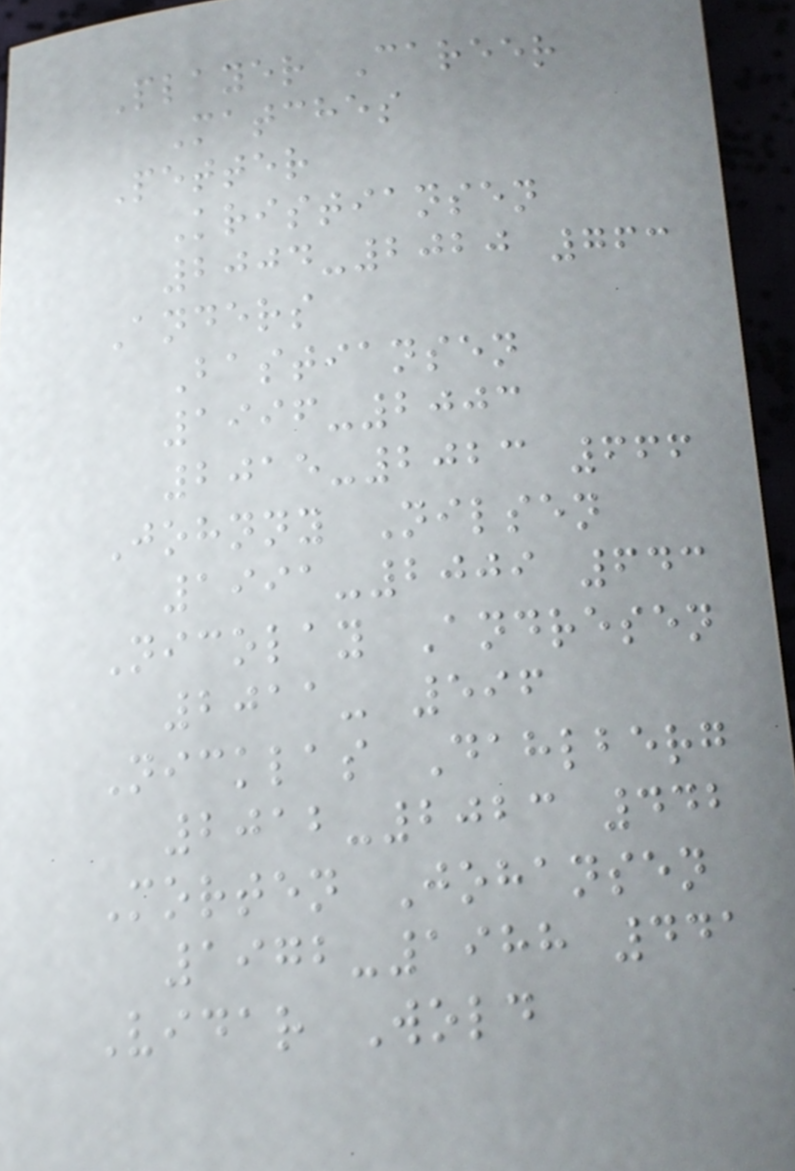Player Career
Matches
Petter
Kristiansen
2004-2020 763
Anders
Bastiansen
1996-2003
2015-2023 666
Johnny Nilsen
1991-2009 643
Nicolay Andresen
2011- 596
Nicklas Dahlberg
2012-2023 442
Morten Johansen
1972-1988 441
Vidar Wold
